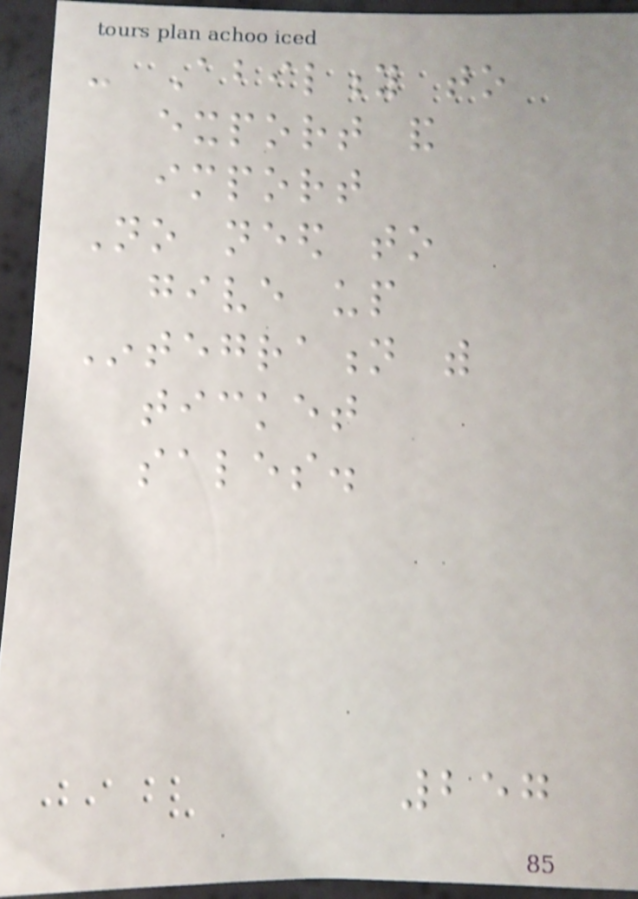- Ability to
export and
import
No need to
give up
Integration with
ticket
sales.
257
